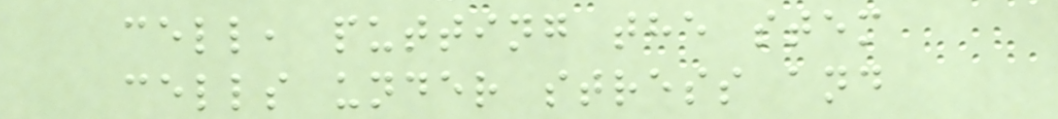cell, putting the stem
cells under stress and
